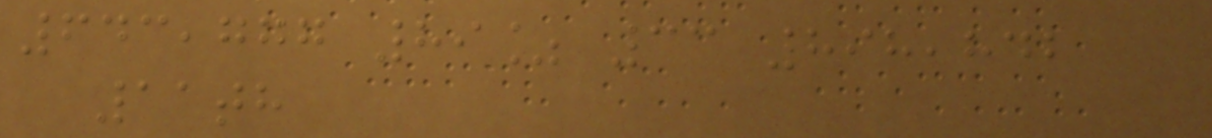643,777 89% 33 898,842
11th
